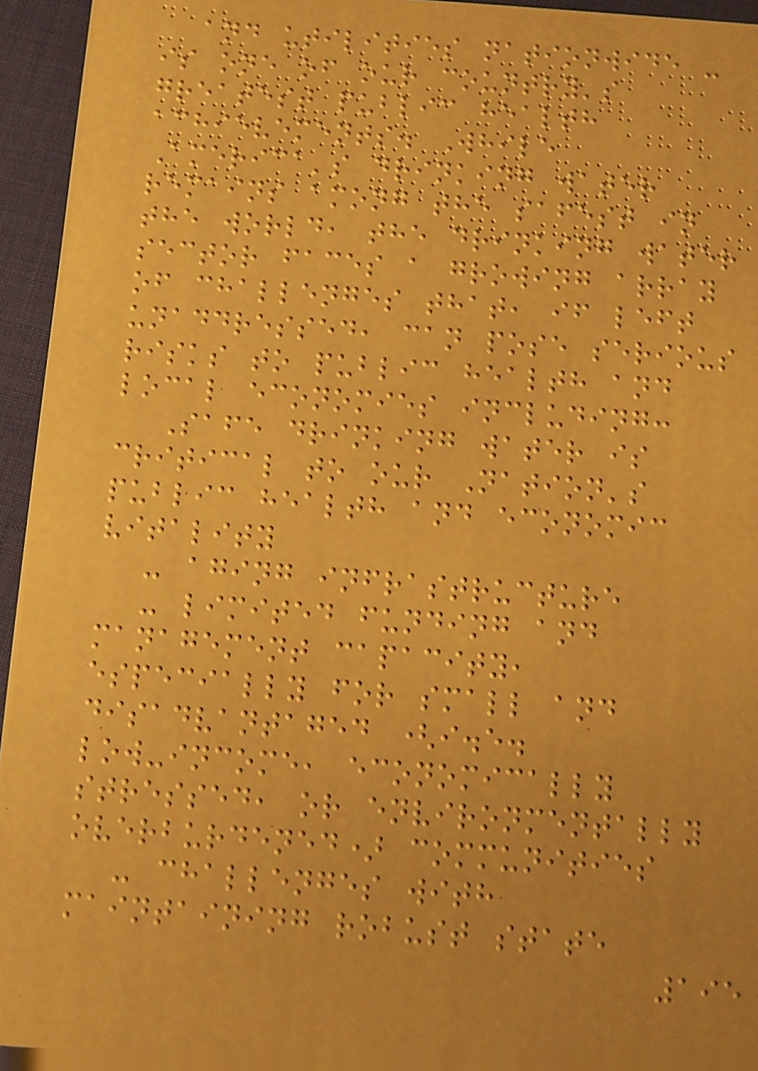and utilities nationwide -
is one of our country's
greatest public health
achievements. While
America's drinking water
remains among the safest in
the world, the drinking water
sector faces a growing array
of challenges that, if left
unaddressed, can pose serious
risks to public health and
local economies including:
Safe drinking water is
critical to our Nation's
public health and economic
vitality
- aging infrastructure
- limited funding and
management capacity,
especially for small and
disadvantaged (i.e.
low-income, economically
stressed, or environmentally
overburdened) communities
- challenges with
maintaining robust state
195
